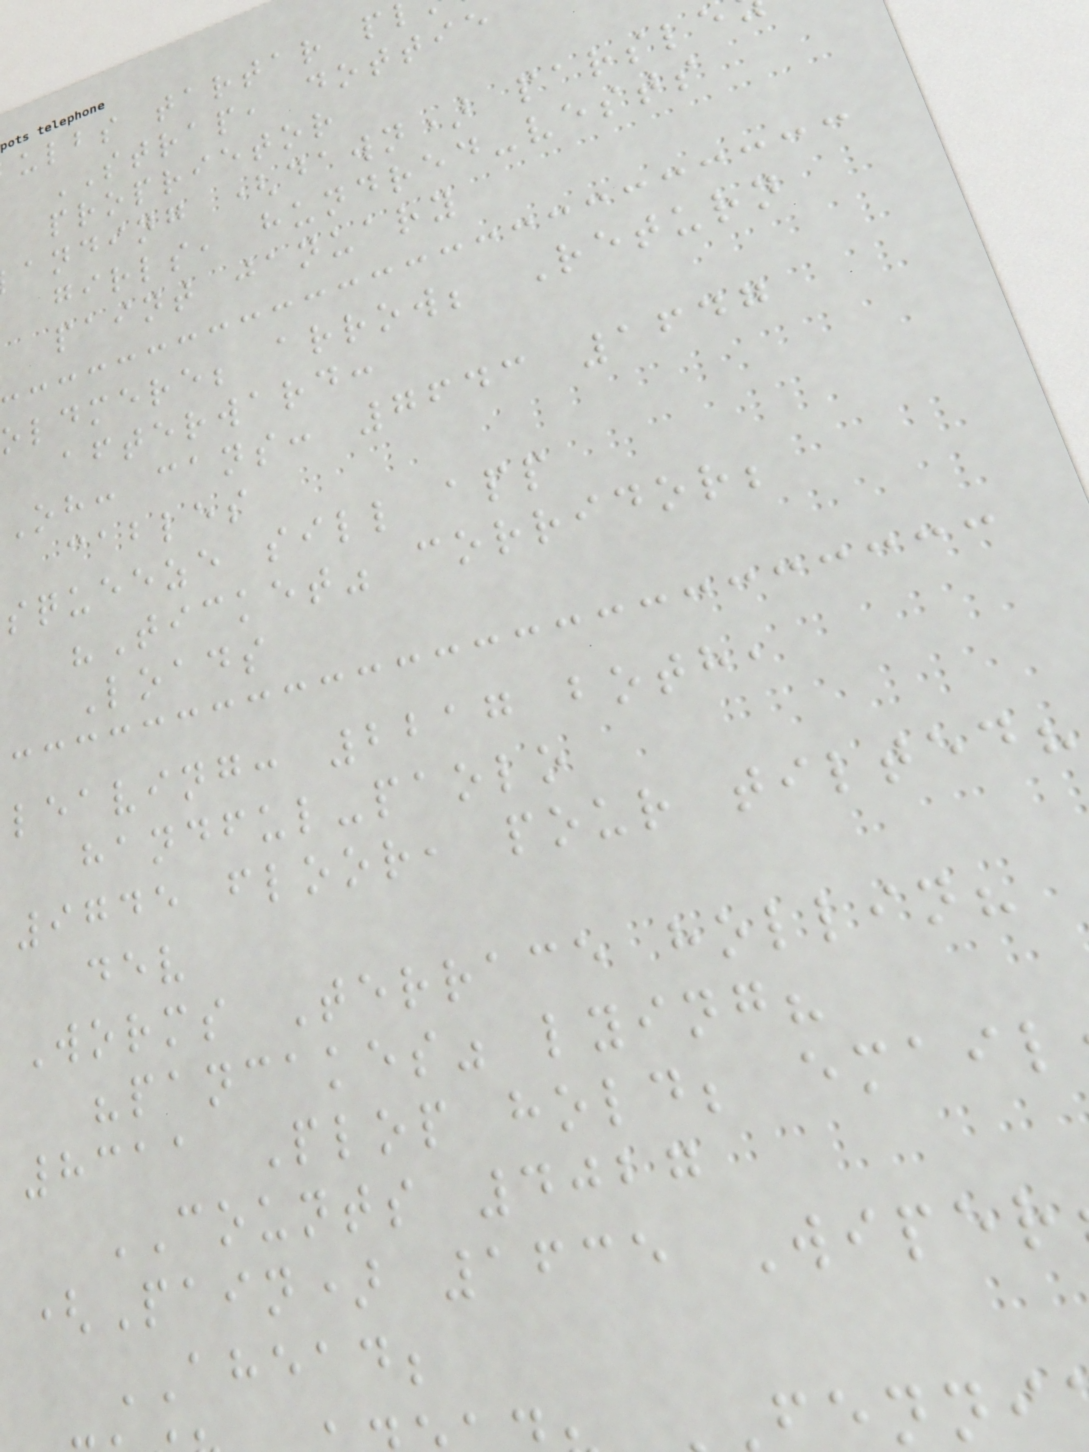ulbs tartar p
STRAP, dottie
proprietor
anding (dawn) parsle
girls, hundred-vests
paint january
oldmere; arrow; Return
afterward:
Oh: cans: 7643 1647
cables
squeeze sill app
"Ticket" corridor;
Loads
leaving: 2217 both,
handful-paolo
9745 floor, pour tilted?
dev
Worms Terrace hollin?
"pancakes" lying?
8311 Plop hold; email
COUNTS 4027
(Pain) 1635 Wiper
AHEAD;
